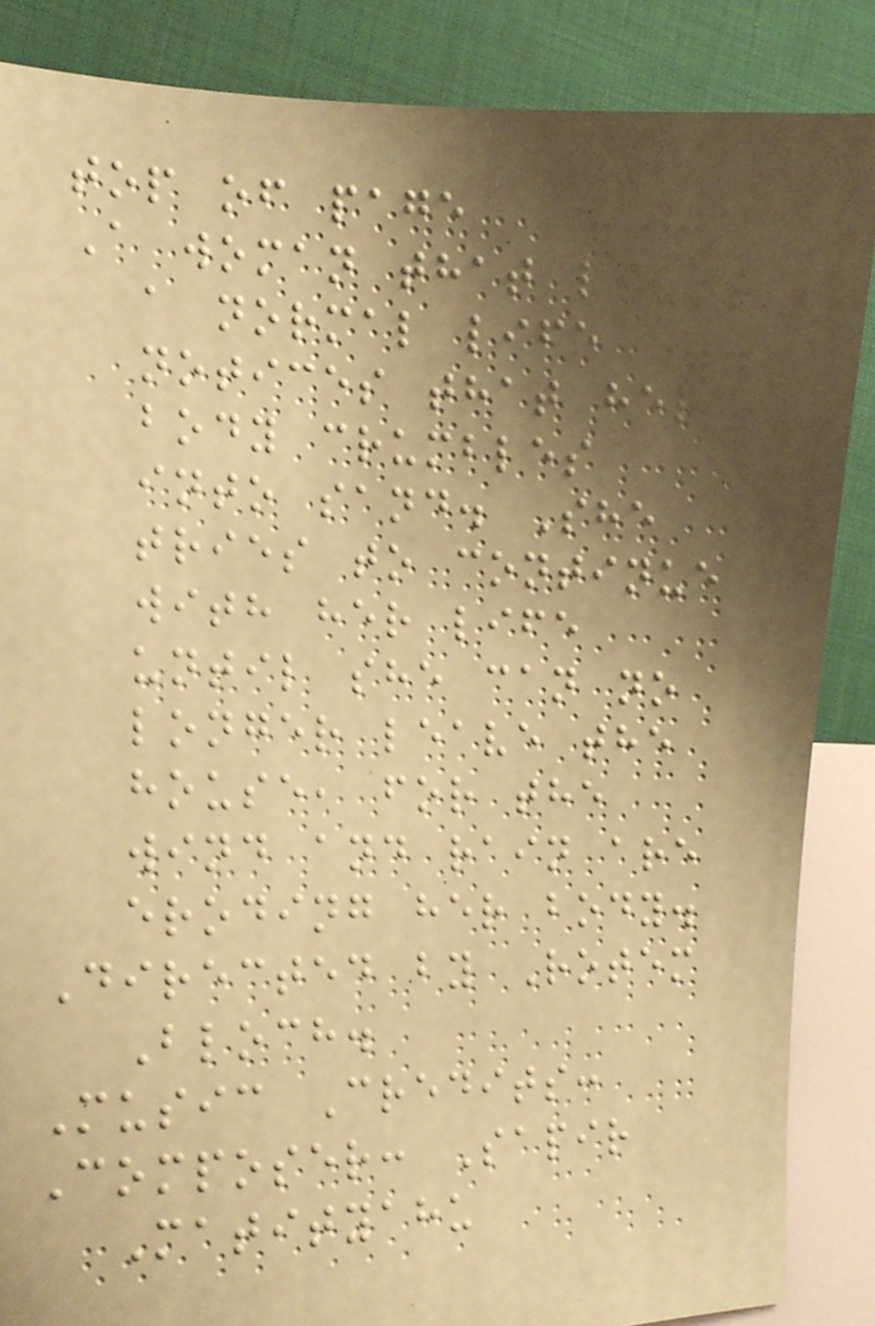top of page
A woman that lives
a normal life
notices that her
body crumbles
into sand. She
tries to continue
with her life
until she can no
longer leave the
house, for the
wind and rain are
eroding her body.
Directed by Rotem
Bloch.
Music Credits:
Composer: Sapir
Matityahu
